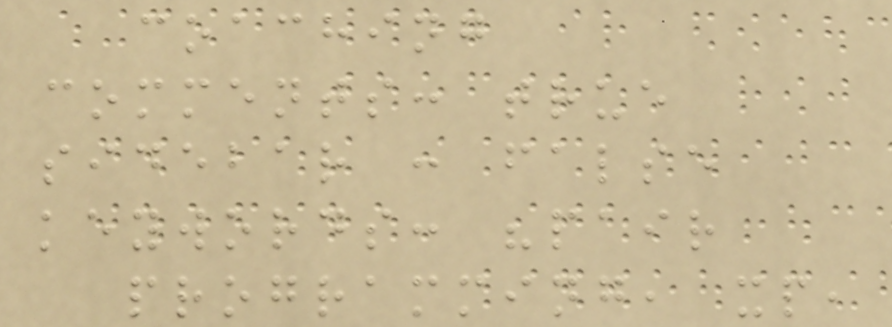coaching
comments: true
sidebar : false
keywords: "pair
programming, xp,
